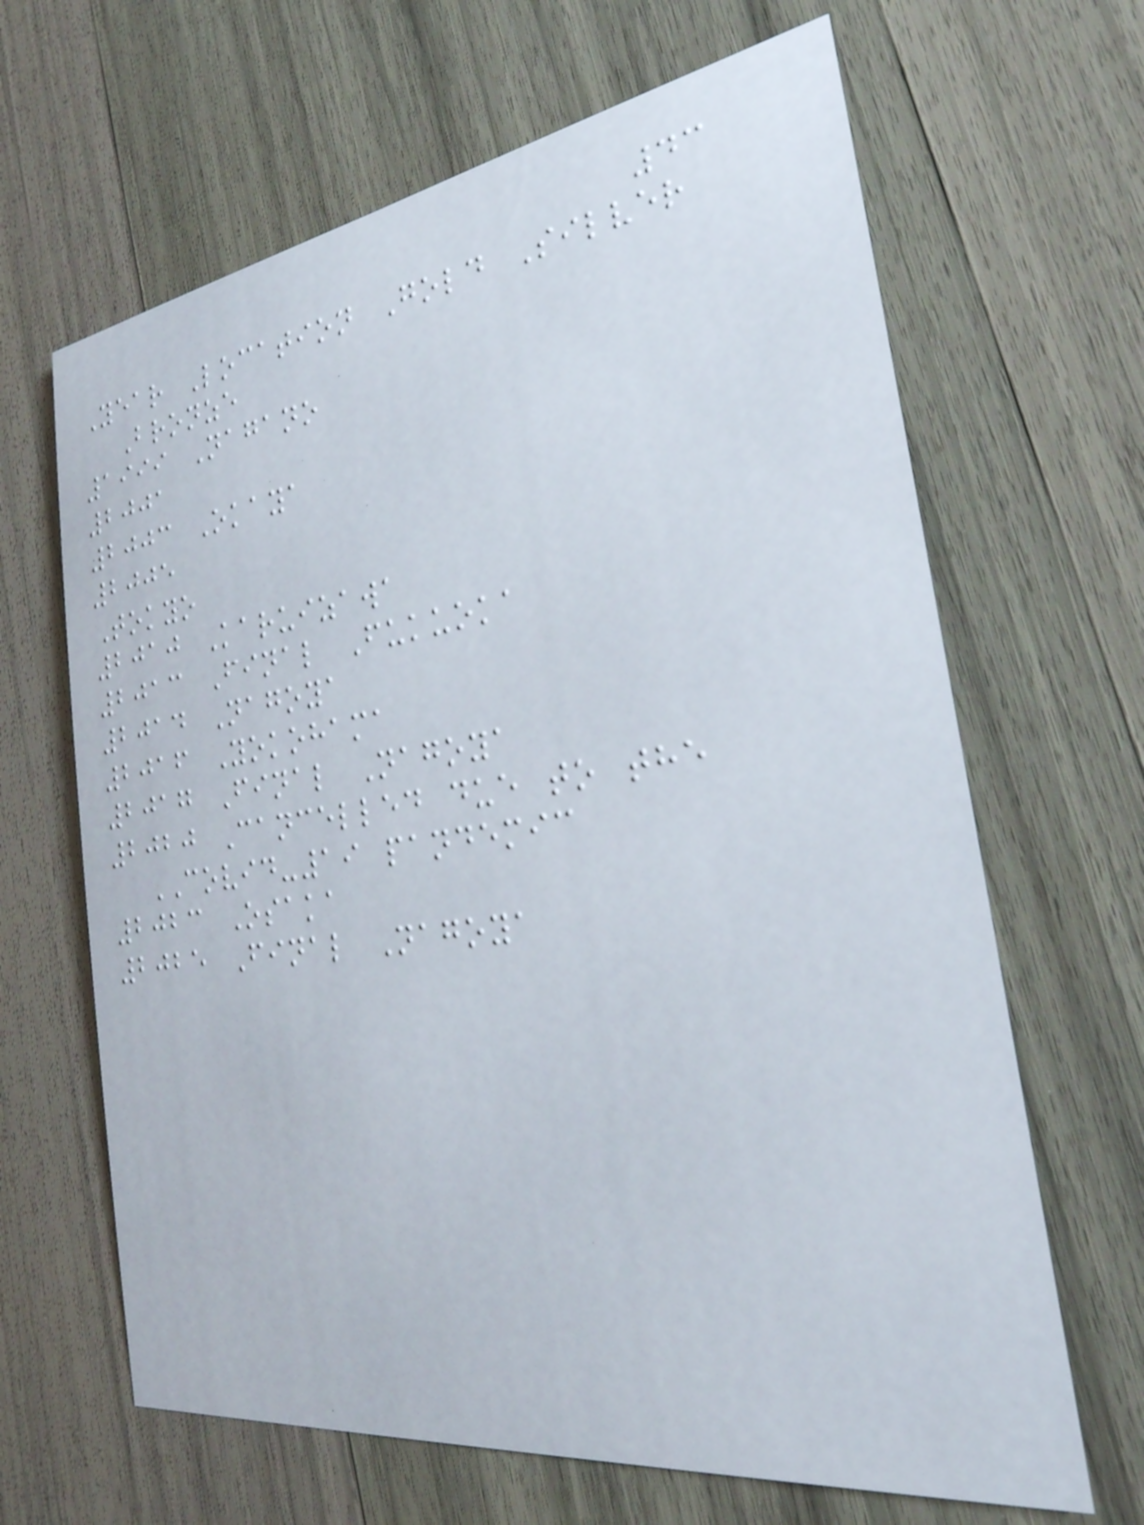43
Year Location Gold Silver
Bronze
1999 Nagano
2001
2003 Okaya
2005
Tokyo
2010 Karuizawa
2013 Final Fukuoka
2014 Nagoya
2016 Yokohama
2017 Final Nagoya
2020 Cancelled due to the
COVID-19 pandemic
2023 Osaka
2025 Final Nagoya
